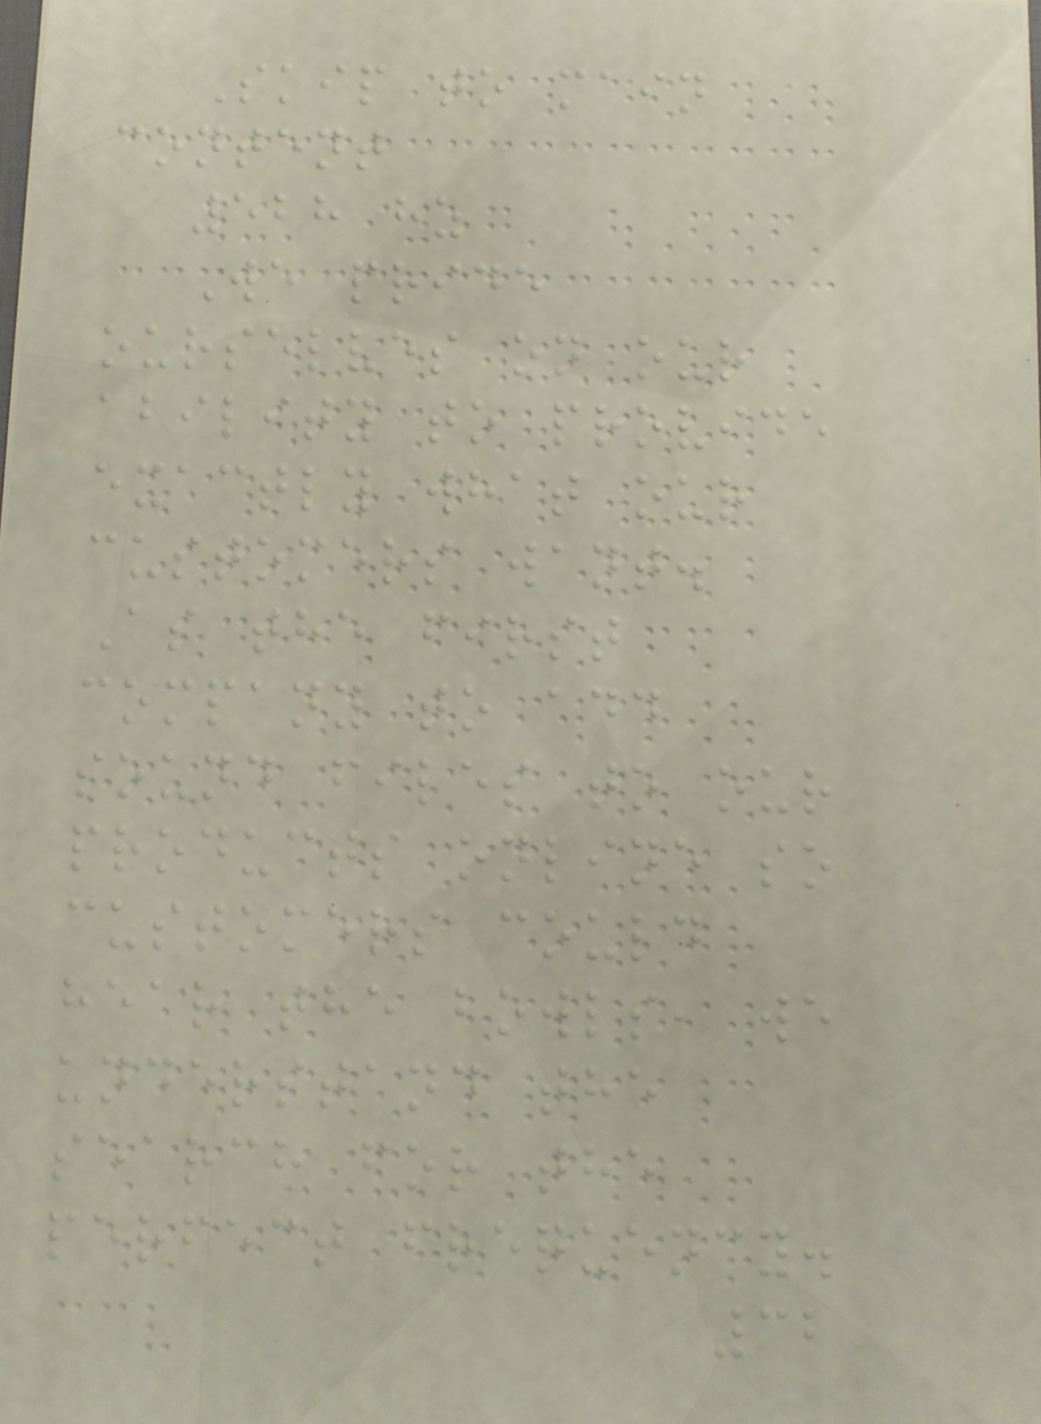Skip to main
content
528 hz
We pride
ourselves on our
ability to provide
exactly what our
customers want.
As the first
company to add
sound files to our
products online so
customers could
hear the bowls, we
understand the
search for the
perfect frequency.
32
